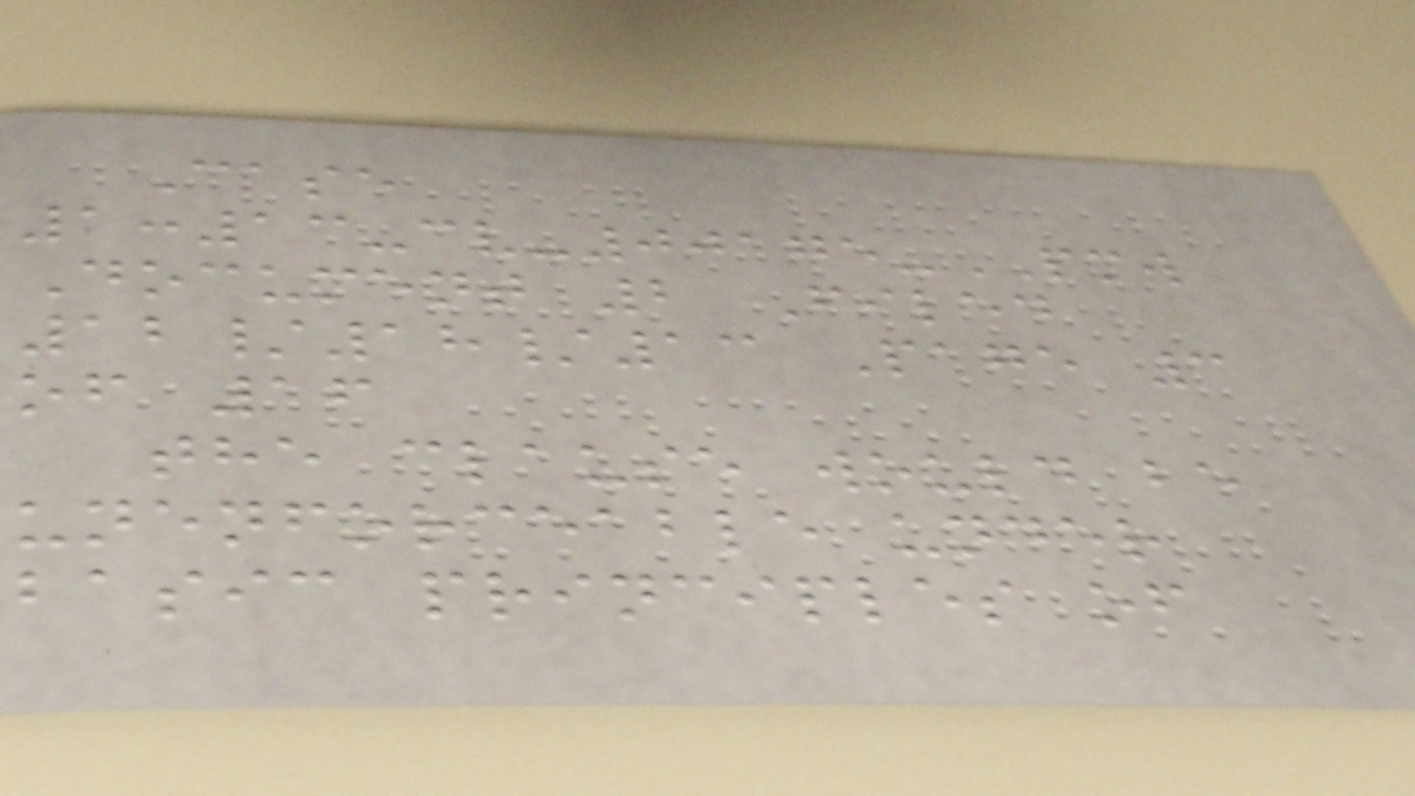Case
1:13-cv-00175-PMW
Document 2 Filed
12/18/13 Page 3
of 16
the clause would be
unenforceable under
basic principles of
